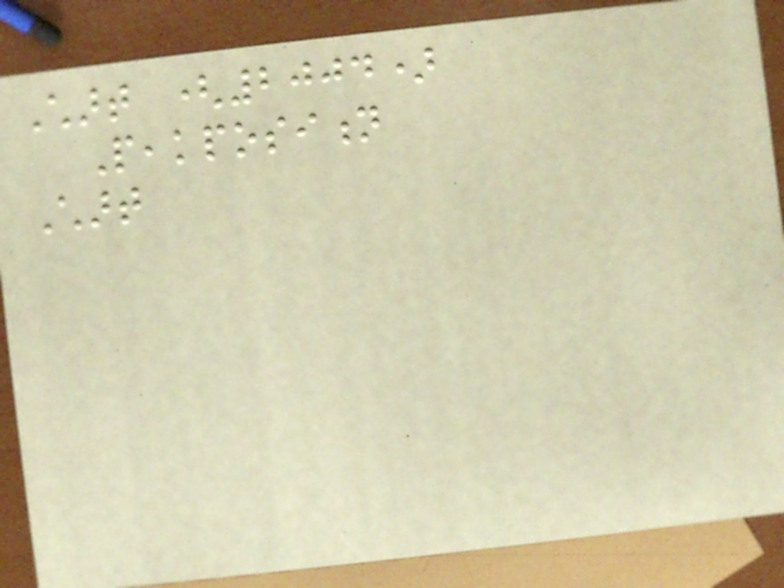Chart (2004)
Peakposition
Chart
